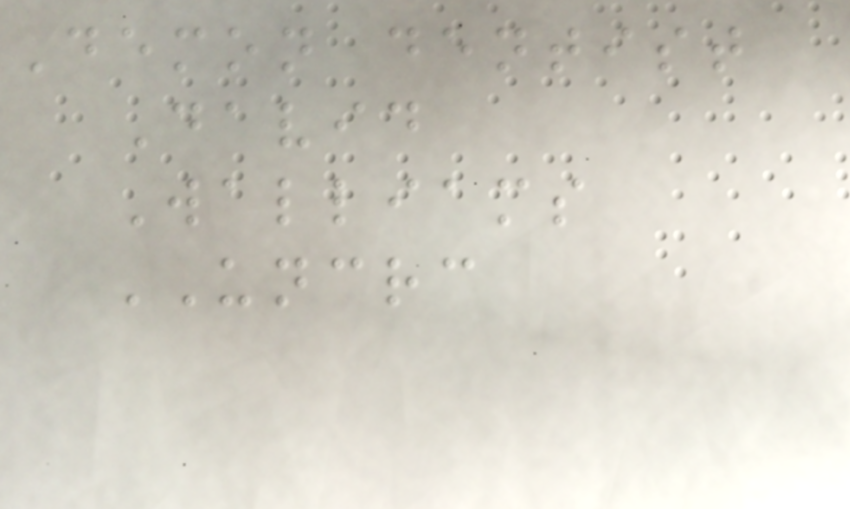Demon dentist
David
Walliams
UNCRC
